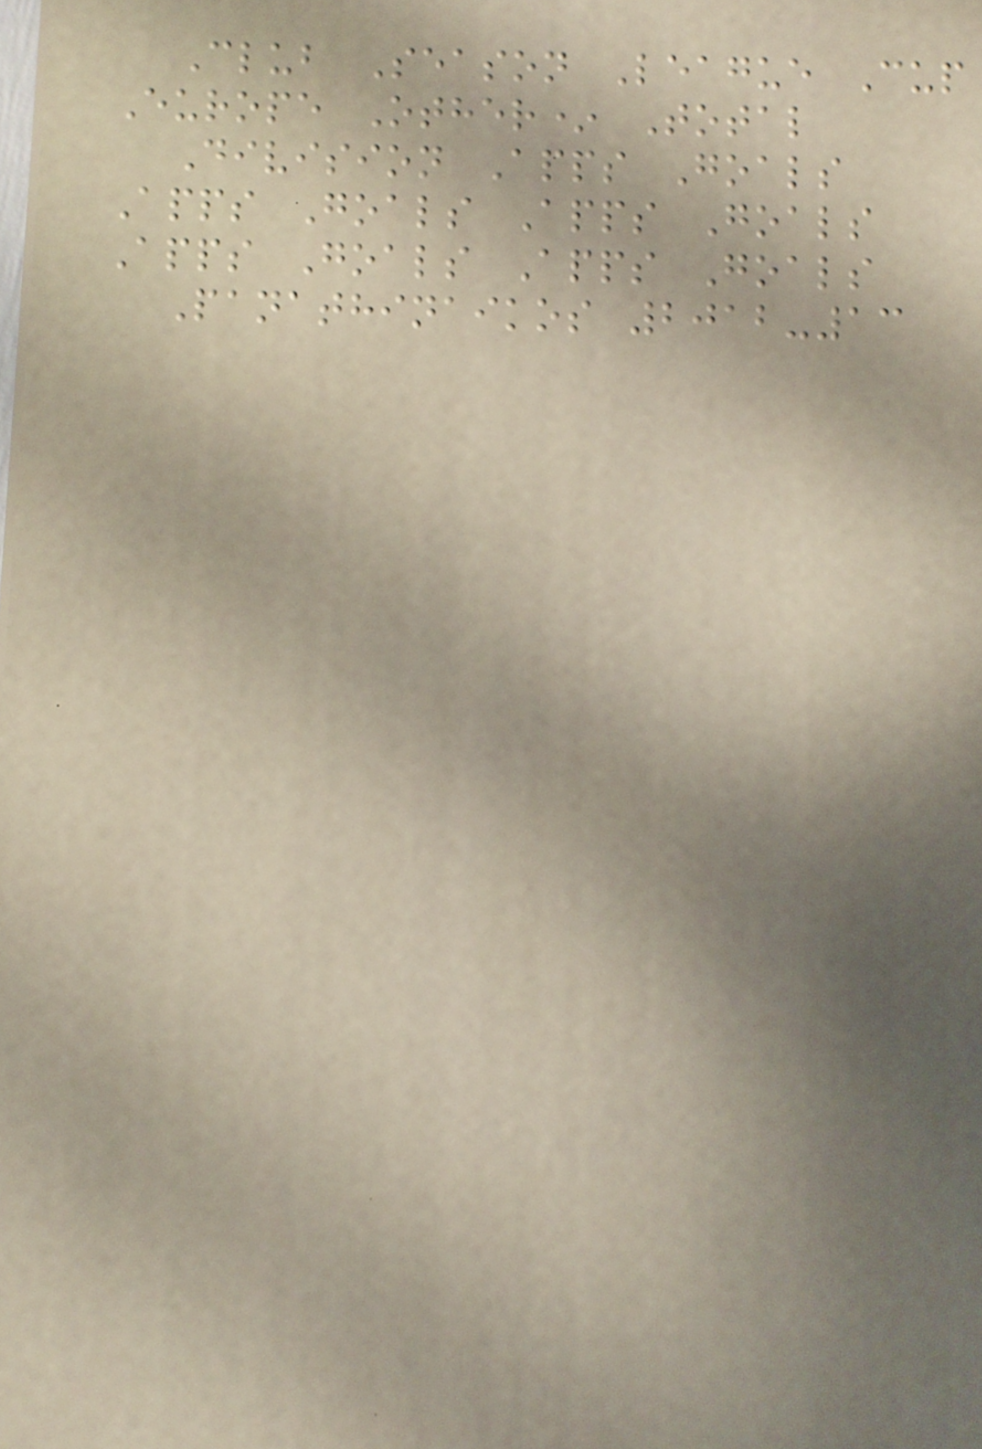Club Season League Cup
Europe Other* Total
Division Apps Goals
Apps Goals Apps Goals
Apps Goals Apps Goals
Panathinaikos 2012-13
